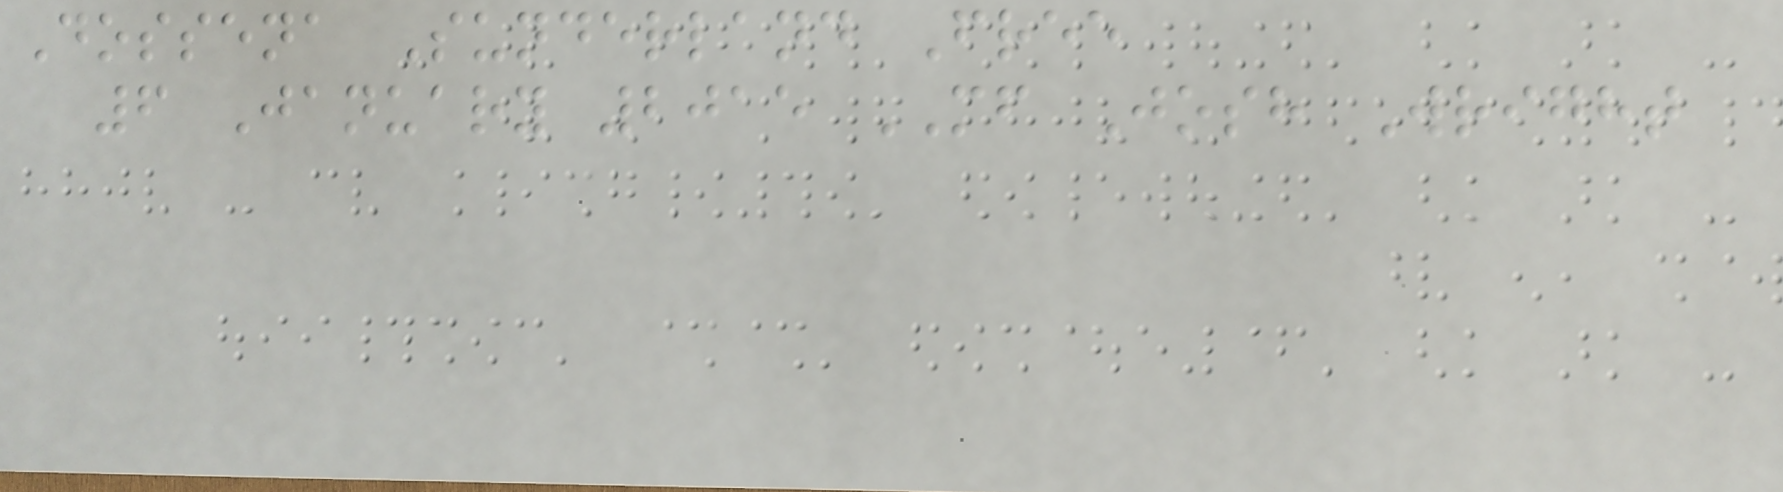Dossena Sunderland Free
6 January 2015 MF Josh Wright
